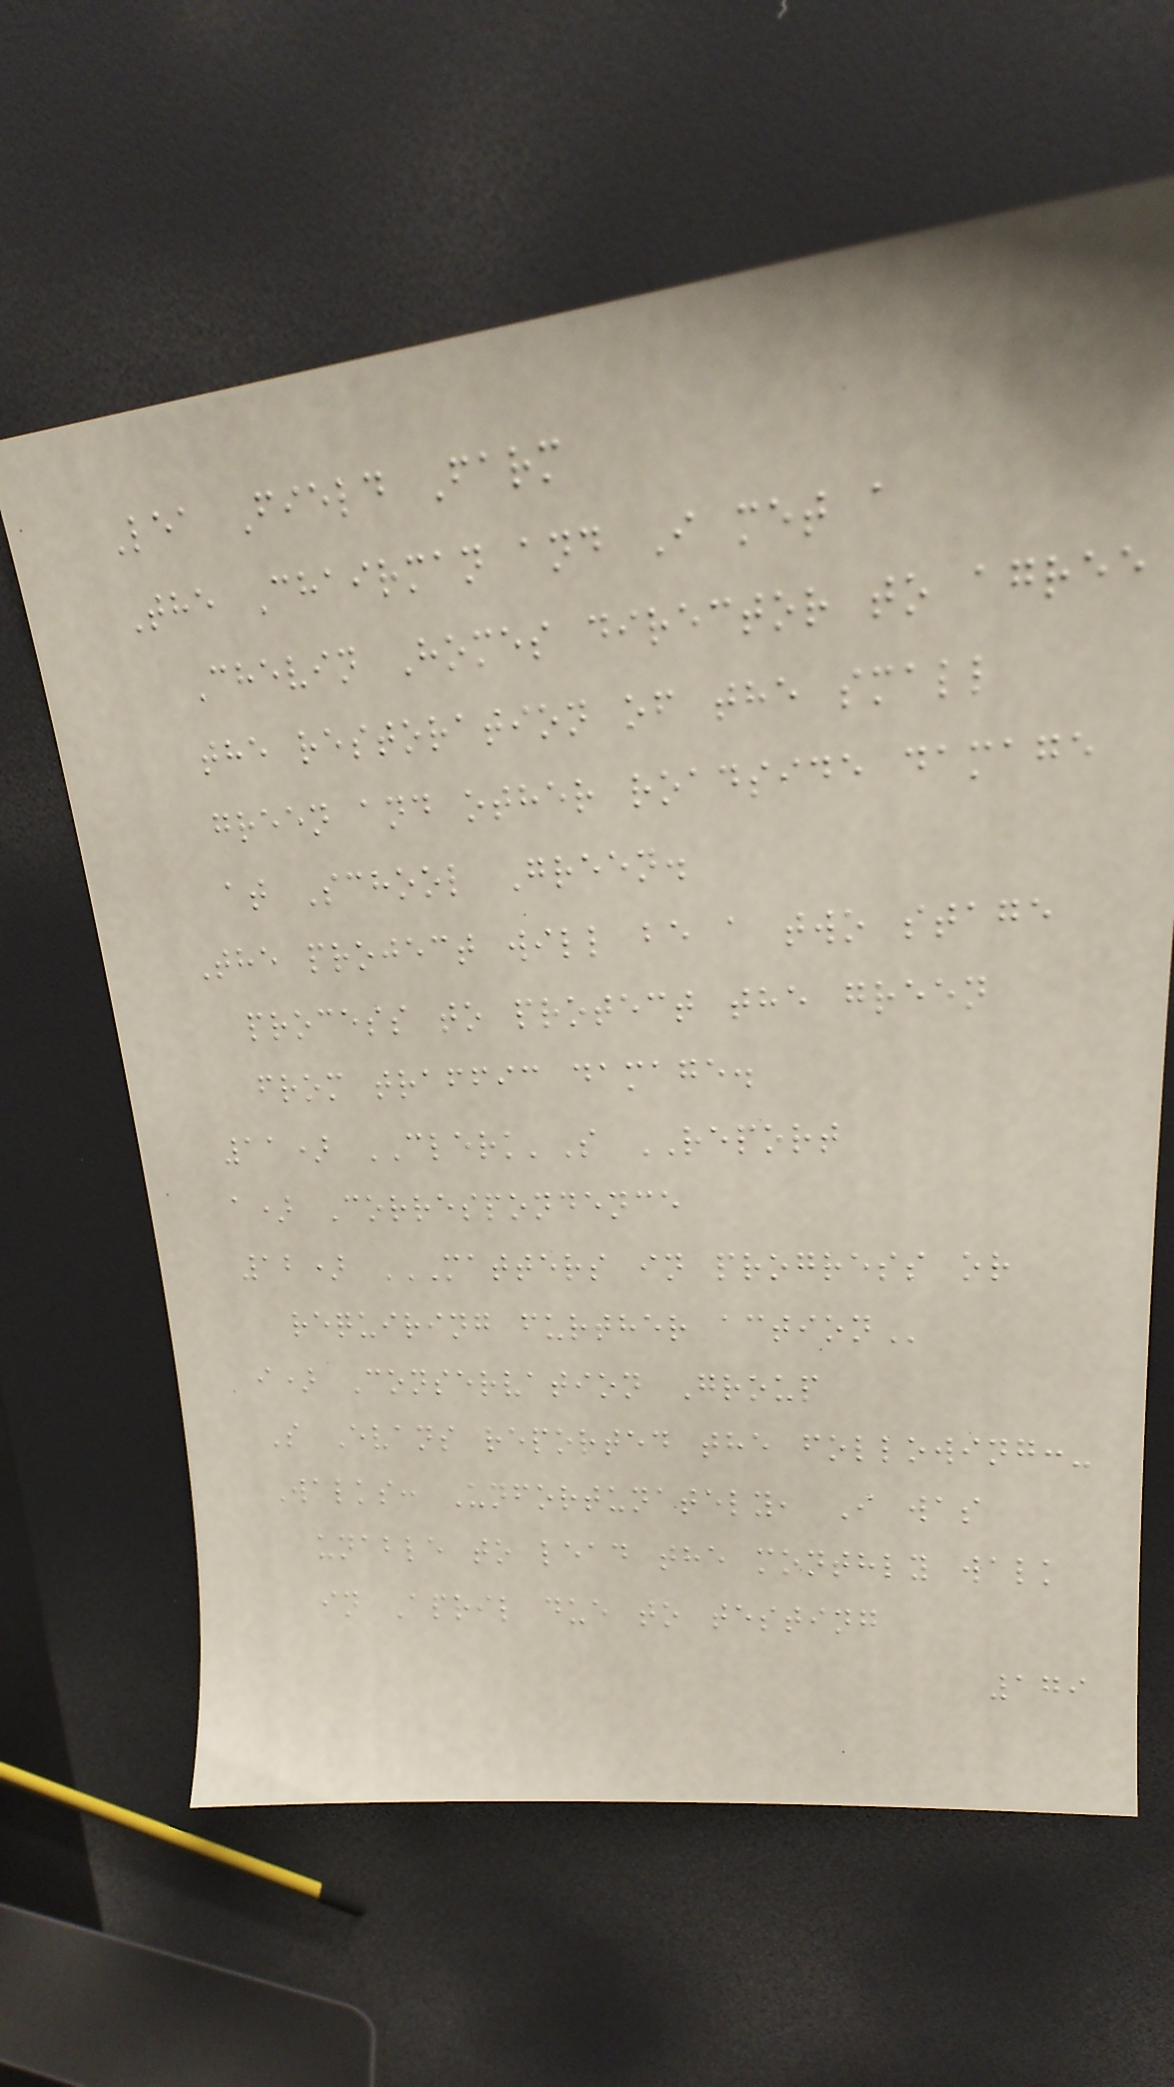Lea Field Farm
The Chairman and I met a
Chevin Homes director to agree
the restoration of the small
green and other roadside damage
at School Green.
The project will be a two stage
process to protect the green
from traffic damage.
11) CLERK'S REPORT
a) Correspondence
12) MATTERS IN PROGRESS OR
REQUIRING FURTHER ACTION
i) Conservation Group
S Evans reported the following:-
Walks: Unfortunately, I was
unable to lead the monthly walk
in April due to testing
179
